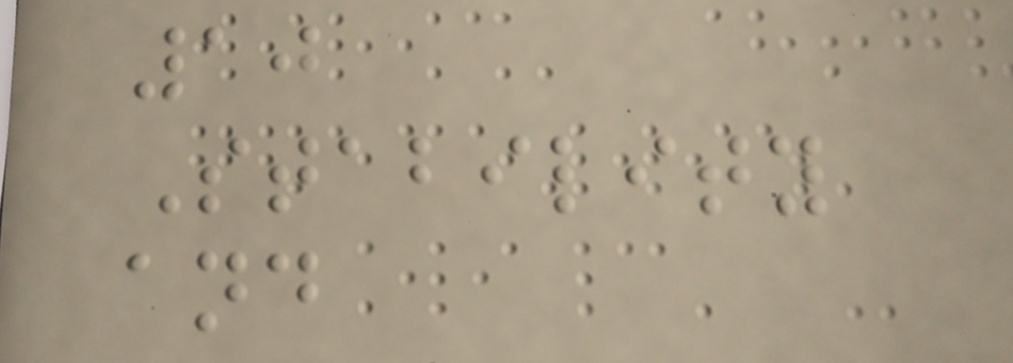10
Stability
and
